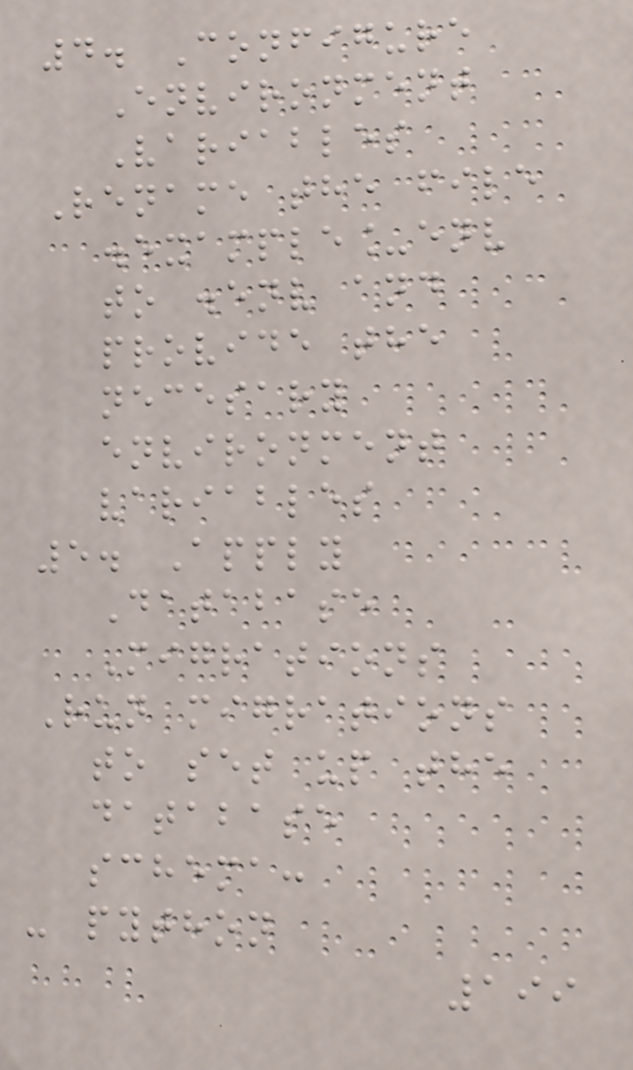4. Configure
Environment
Variables
Rename the file
.example_env
to .env and
provide the
necesary
environment
variables
5. Apply
Database
Migrations
Run migrations
to set up the
database
schema:
- python
199
